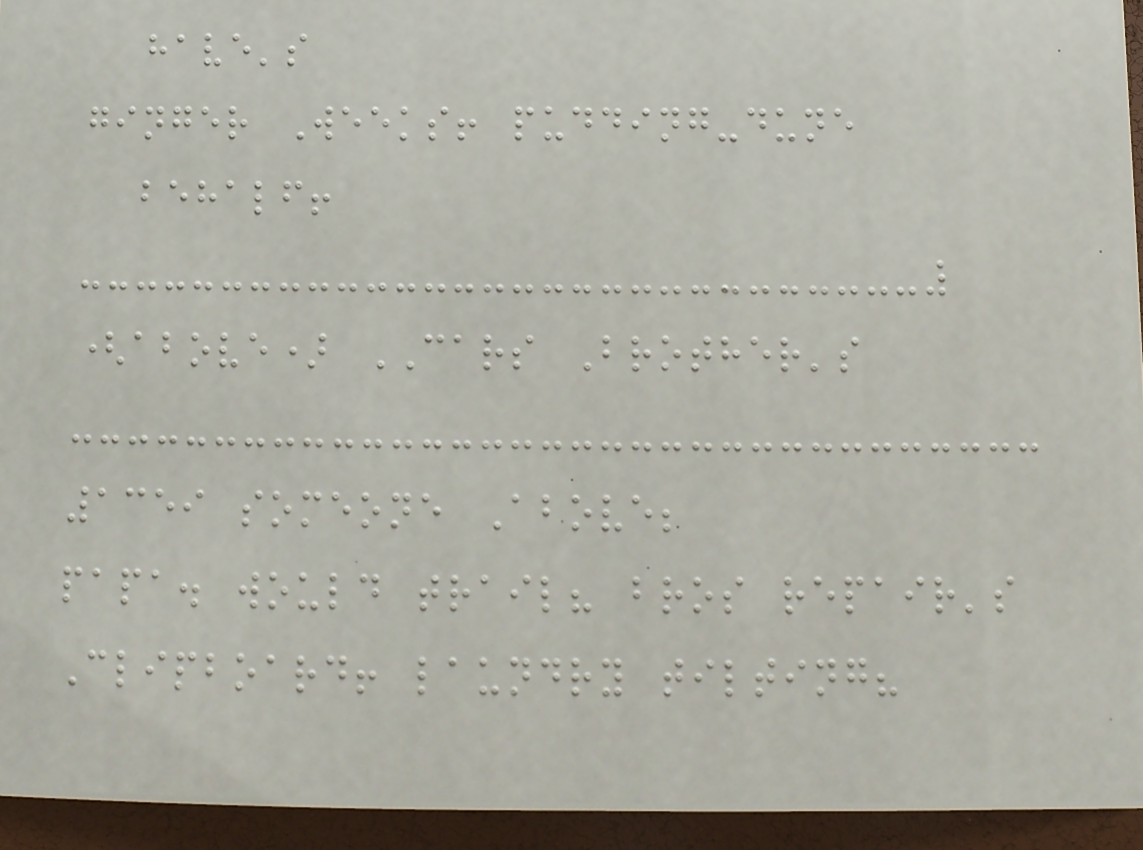have's
ginger Weeks! pudding-dune
behalf!
(above) CARS Brother's
1359 someone Above;
papa. would trail? bros repair's
Clipboard! laundry tilting?
